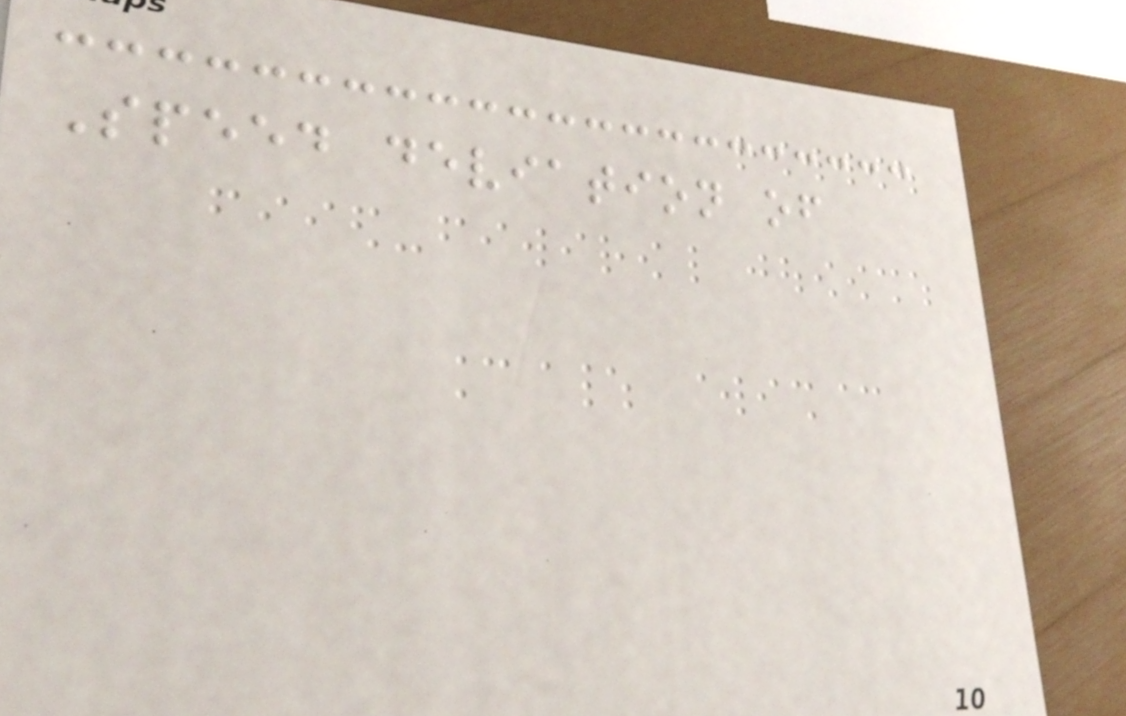Speed deviation of
